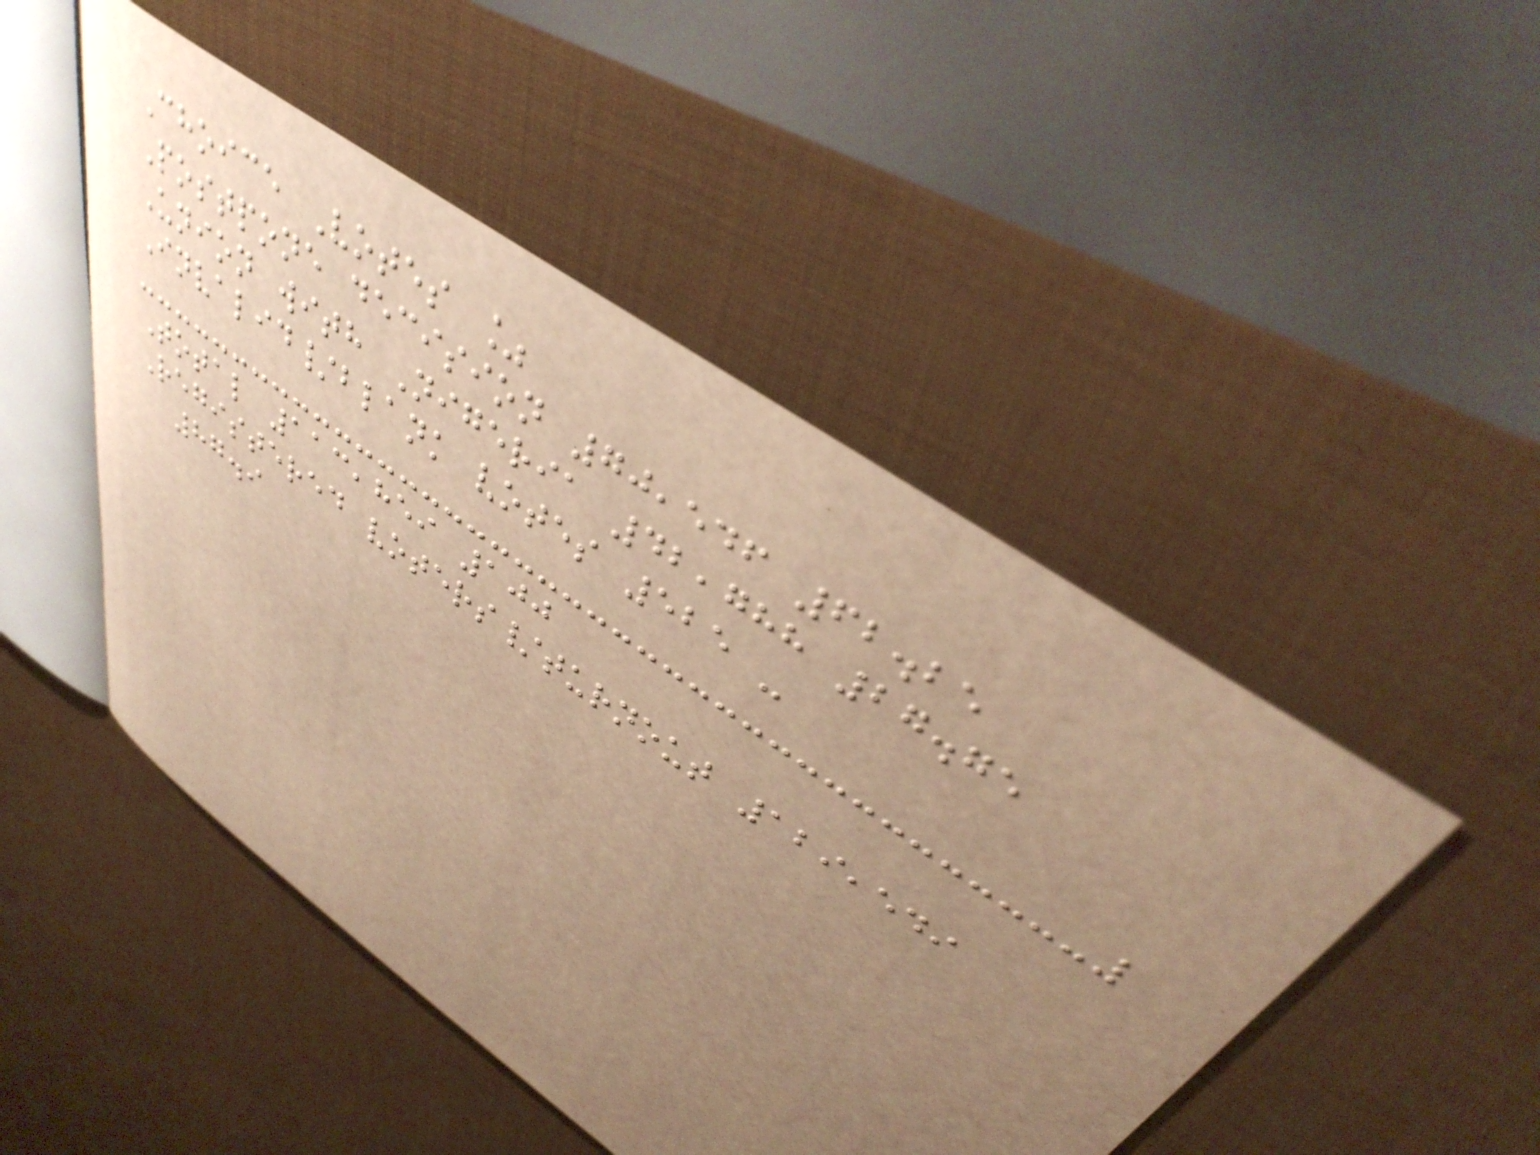Choice Votes %
Postpone decision 70,546 62.25
Union with Nigeria 42,788 27.75
Invalid/blank votes 525 -
Total 113,859 100
Registered voters/turnout 129,549
87.9
